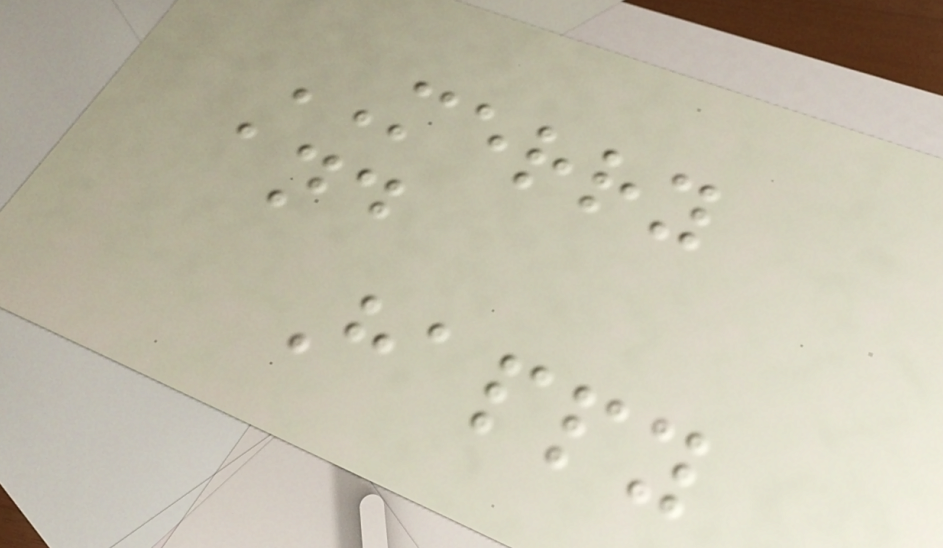MERRY
and
Happy
